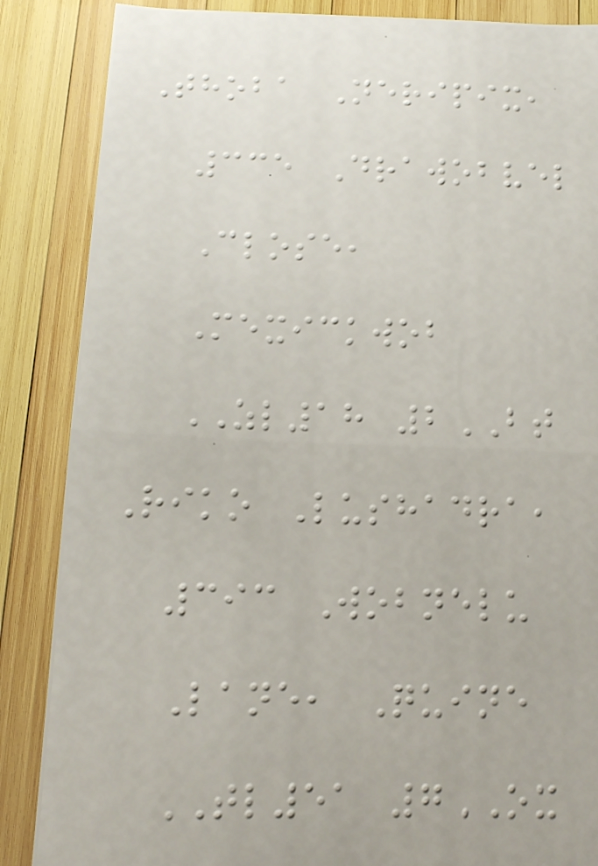Thoba Neripix,
335 Drawobvel
Close,
Mexickwob
ZL18 2BT
Riko Lushadra,
393 Wobnelu
Lane, Quine
TL51 7OX
